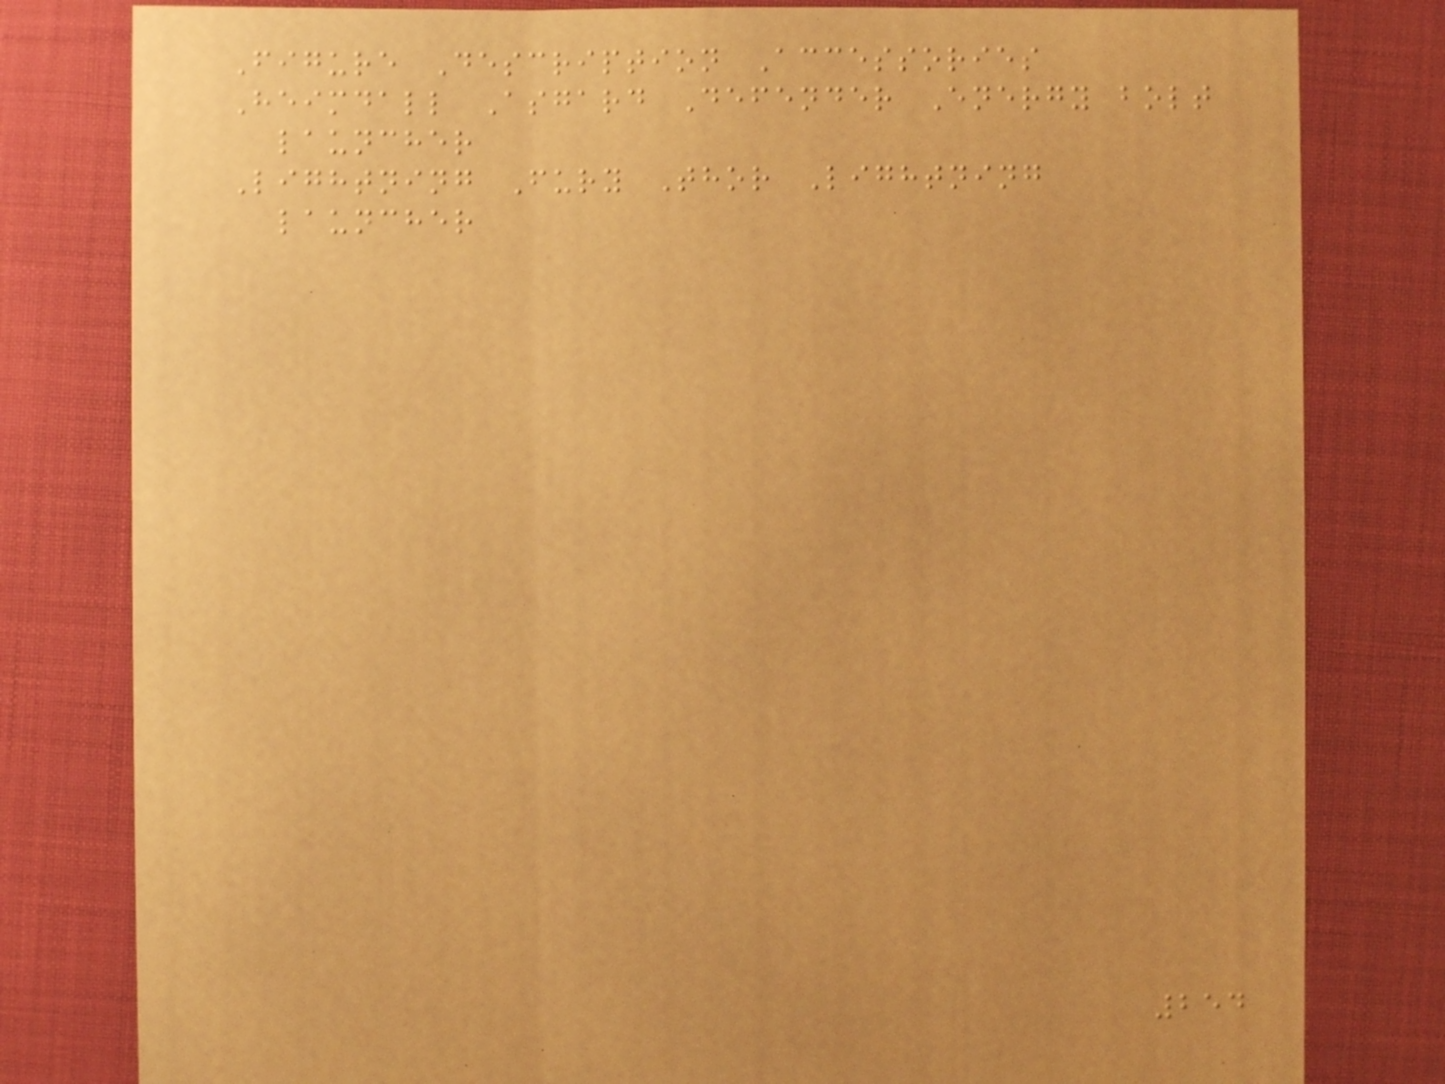Figure Description Accessories
Heimdall Asgard Defender Energy bolt
launcher
Lightning Fury Thor Lightning
launcher
254
